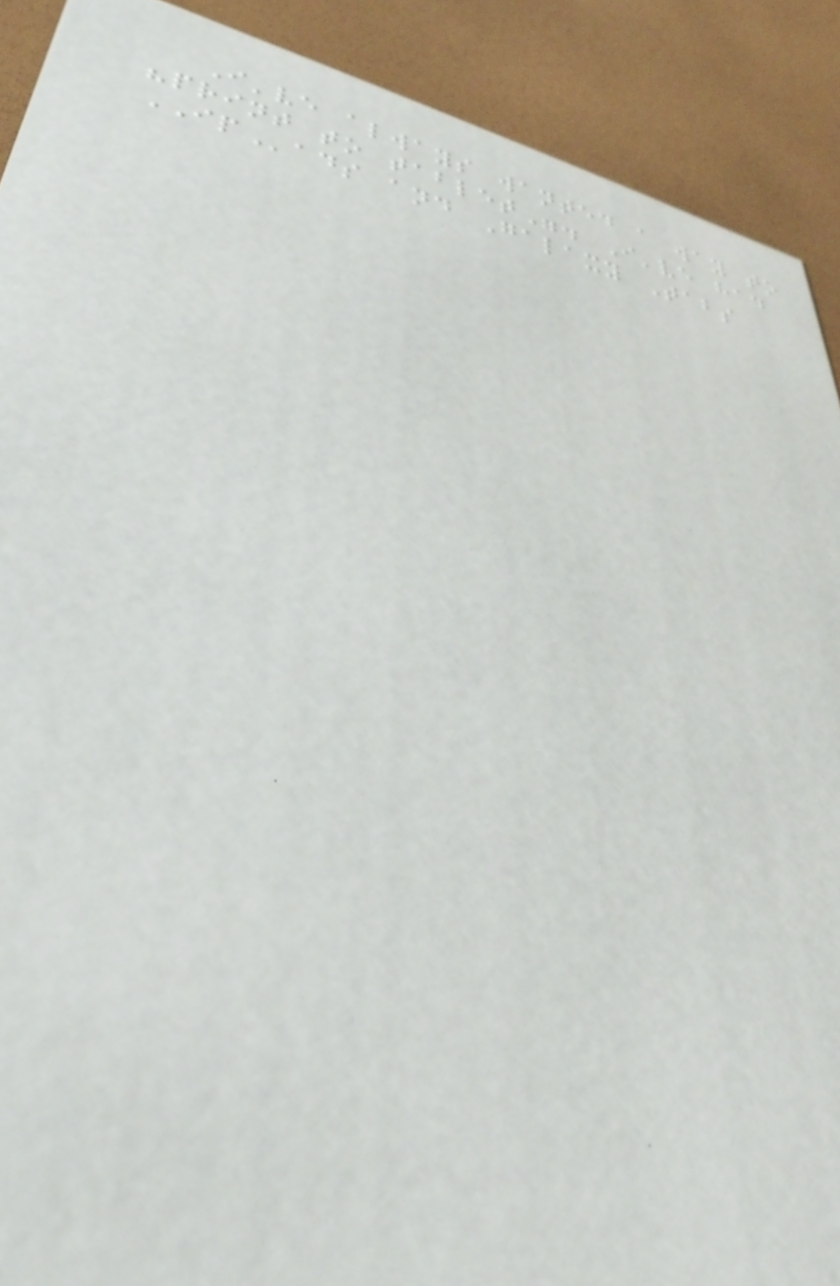I've always wanted a way to
"print to tablet". I've had
IPads and Galaxy Tabs
